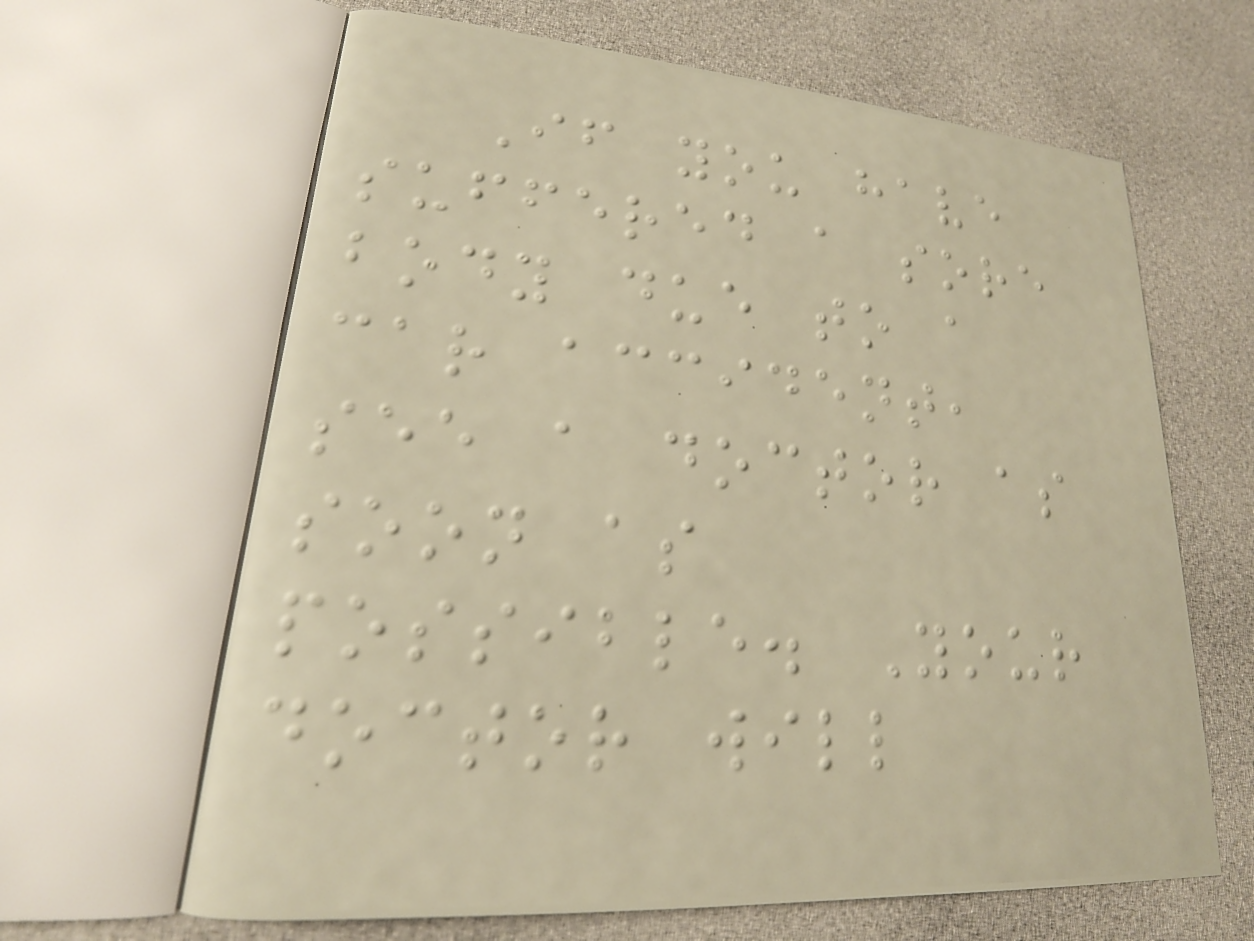If you have
suffered a sore
body due to a
car accident,
see a doctor as
soon as
possible. Your
doctor will
